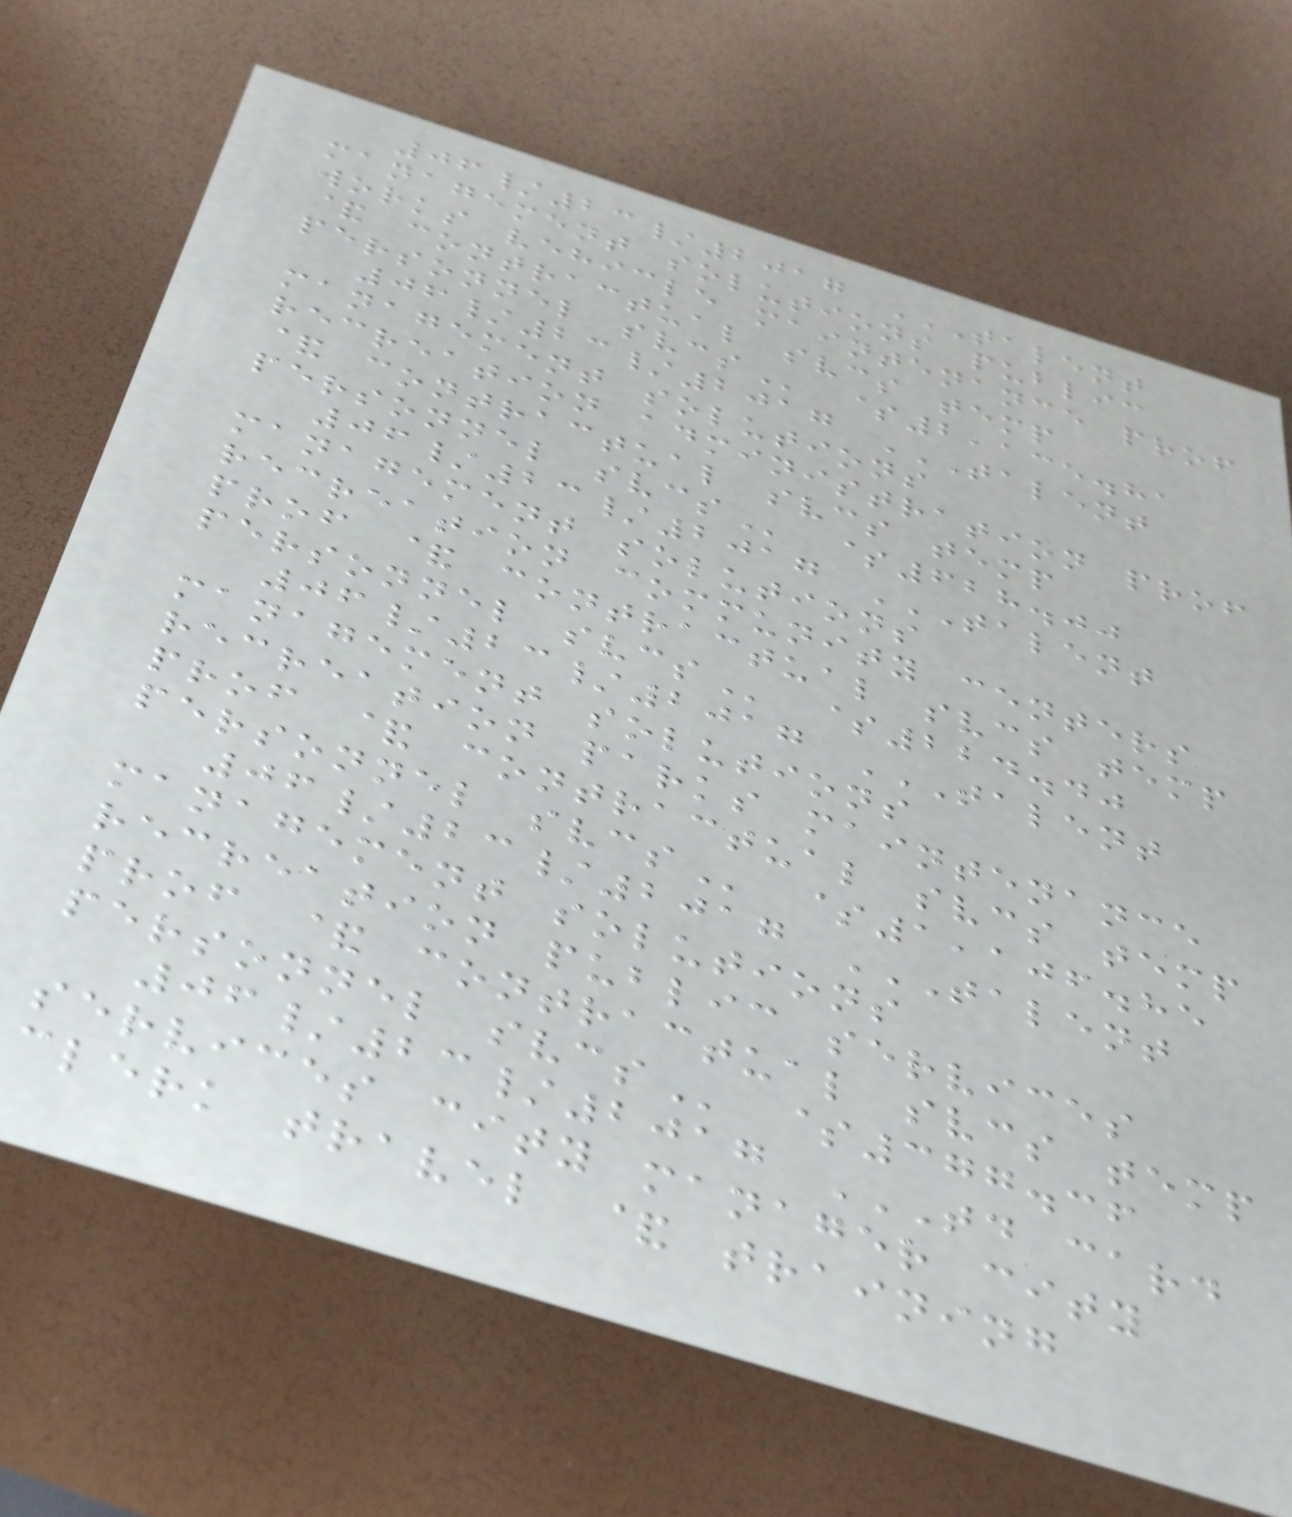06/23/2017 TALENT
MANAGEMENT SOLUTIONS PUBLIC
WORKS VEHICLE MAINTENANCE PROF
& CONTRACTUAL SVCS TEMP
PERSONNEL SVCS $2,135.81
06/23/2017 TALENT
MANAGEMENT SOLUTIONS
RECREATION ADMINISTRATION PROF
& CONTRACTUAL SVCS TEMP
PERSONNEL SVCS $628.00
06/23/2017 TALENT
MANAGEMENT SOLUTIONS
RECREATION COMMUNITY CENTERS
PROF & CONTRACTUAL SVCS TEMP
PERSONNEL SVCS $224.40
06/23/2017 TALENT
MANAGEMENT SOLUTIONS
RECREATION PARKS MAINTENANCE
PROF & CONTRACTUAL SVCS TEMP
PERSONNEL SVCS $1,106.85
06/23/2017 TALENT
MANAGEMENT SOLUTIONS
RECREATION PUBLIC SERVICES
PROF & CONTRACTUAL SVCS TEMP
PERSONNEL SVCS $377.36
06/23/2017 TD CARD
SERVICES CITY MANAGER CITY
CLERK TRAVEL & TRAINING
